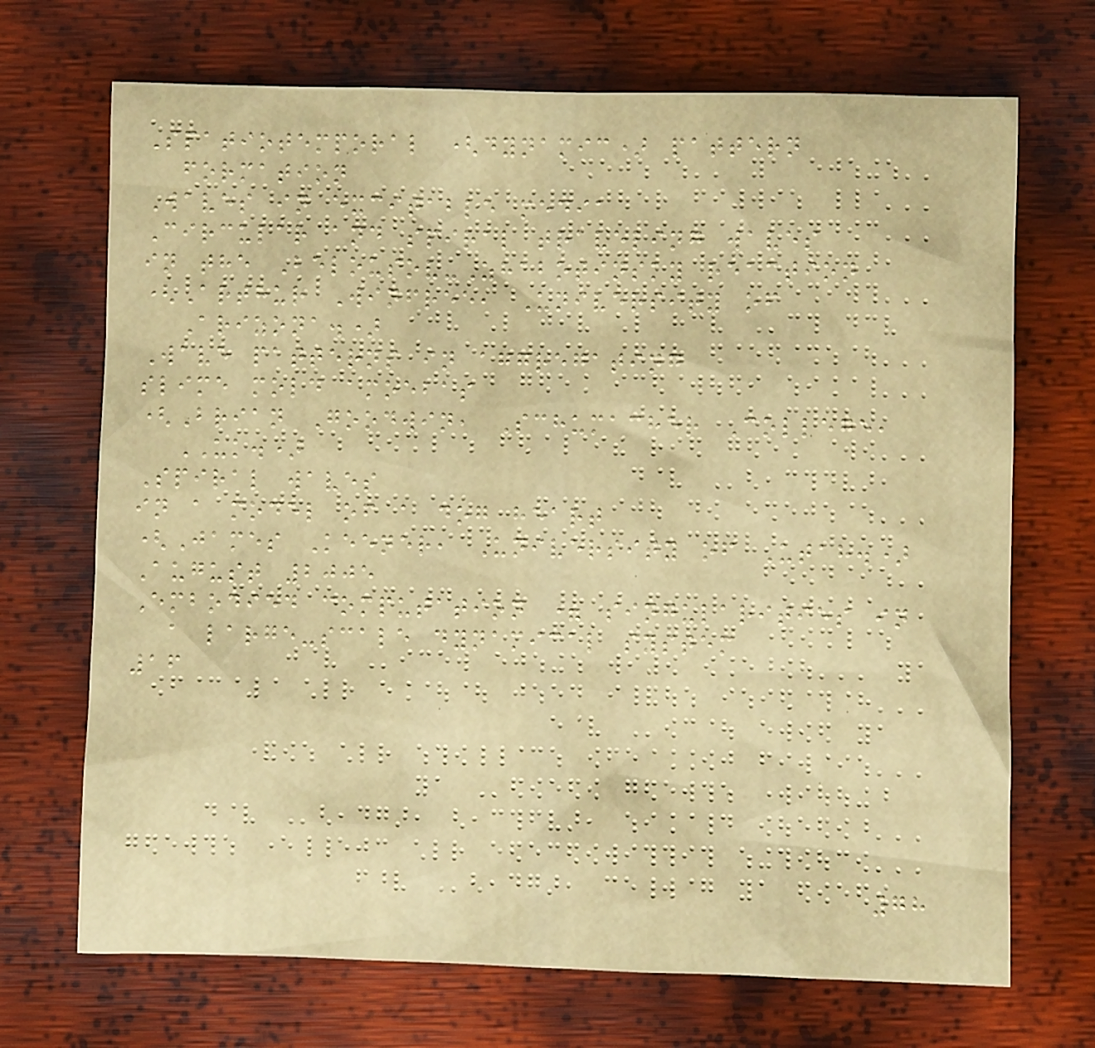Spatiotemporal (dynamic) pattern
formation
Waves in excitable media
Circular and spiral traveling waves
in the Belousov-Zhabotinsky reaction
(Arthur Winfree, University of
Arizona.)
Wave patterns in aggregating
slime mold amoebas
(Brian Goodwin, Schumacher College,
UK.)
Spiral waves
in a model of a dog heart
(James Keener, University of Utah.)
August 2005
Embodied computation = singularities in
a large-scale dynamical system
16
78
